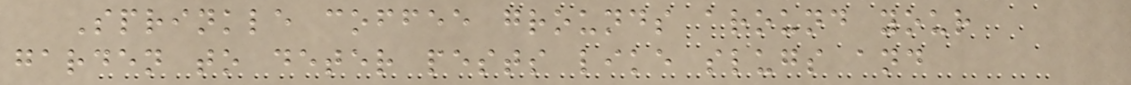Sprinkle coffee grounds around your
garden to deter pests like slugs and
